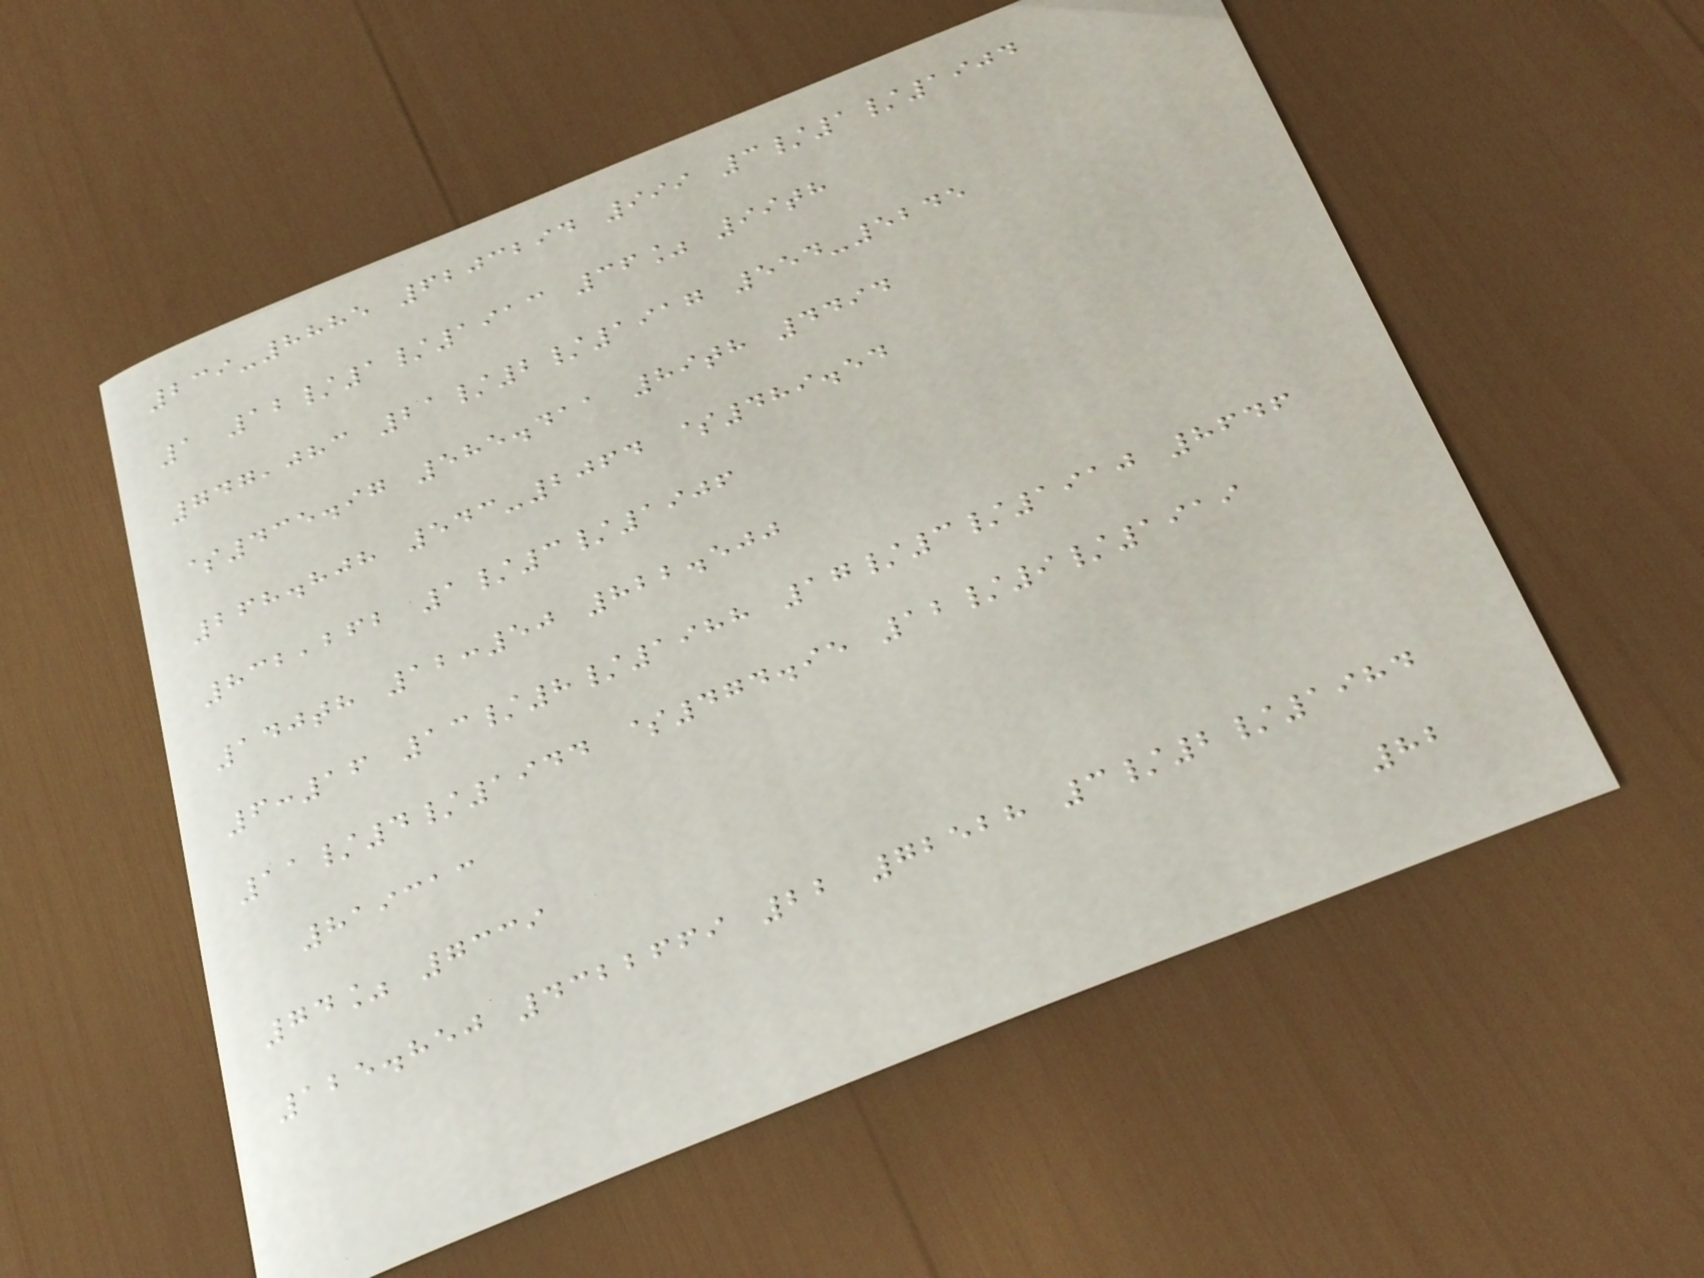239-8885 6203294 999 3/1/1904
1 12/1/1913 36% 99th
747,083 21/2/1917 554-5245
$435.97 585.411 89th 4494
268.808 543-2064 $489.54
832,262 1/3/1906
140th 12:50 822.500
6:16 13/8/1988 17/3/1910 8646
11/4/1944 $474.95 12/9/1919
819313
74% 7339
125.850 4322669 22 72528 3/2/1984
82
